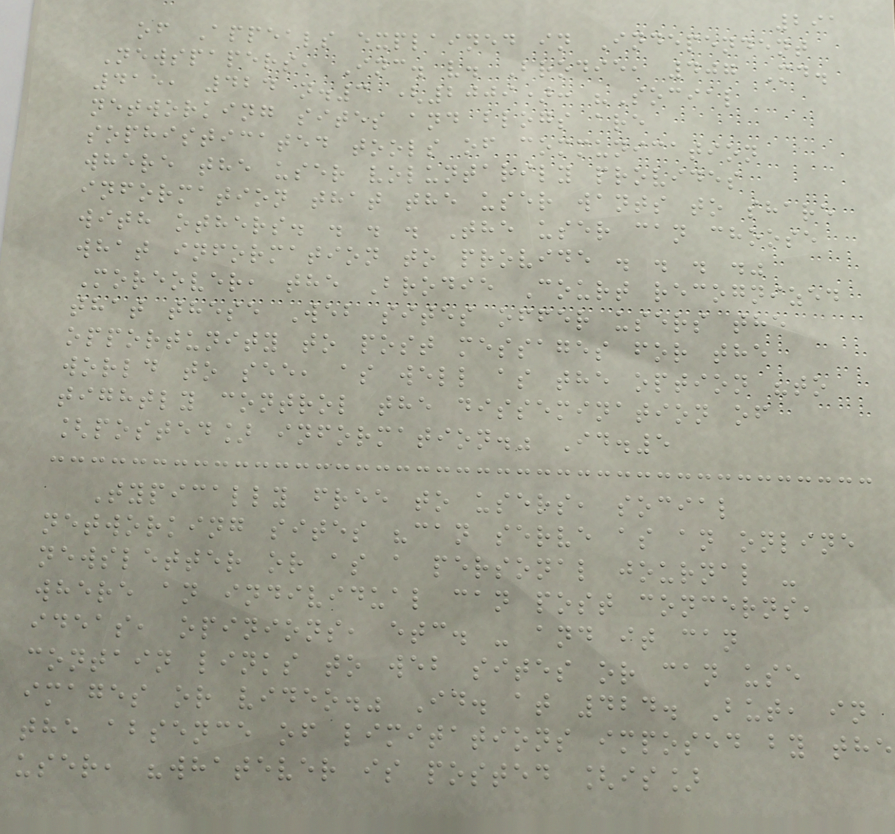291
of Appeals explained in Independent
Newspapers, Inc. v. Brodie, 407 Md.
415, 424 n.3 (2009): "Social
networking sites and blogs are
sophisticated tools of communication
where the user voluntarily provides
information that the user wants to share
with others. . . . The user can choose
what information to provide . . . ."
Moreover, the Brodie Court recognized
that these Web sites offer users the
opportunity to post messages for the
world to see, as well as the option "to
tightly control the dissemination of
[posted] information." Id.5
Typically free to users, social
networking sites "can serve as an online
newsletter or as a personal journal -
where an individual can post concerns,
ideas, opinions, etc. - and it can
contain links to web sites or can use
images or video." Id. at 424. But, in
the absence of limitations imposed by the
user, "whatever is posted [is]
